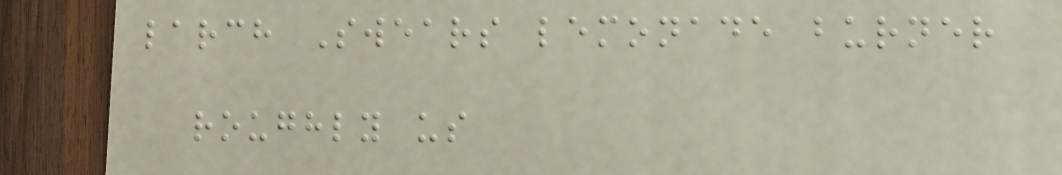larch Swears lemonade burner
roughly us
